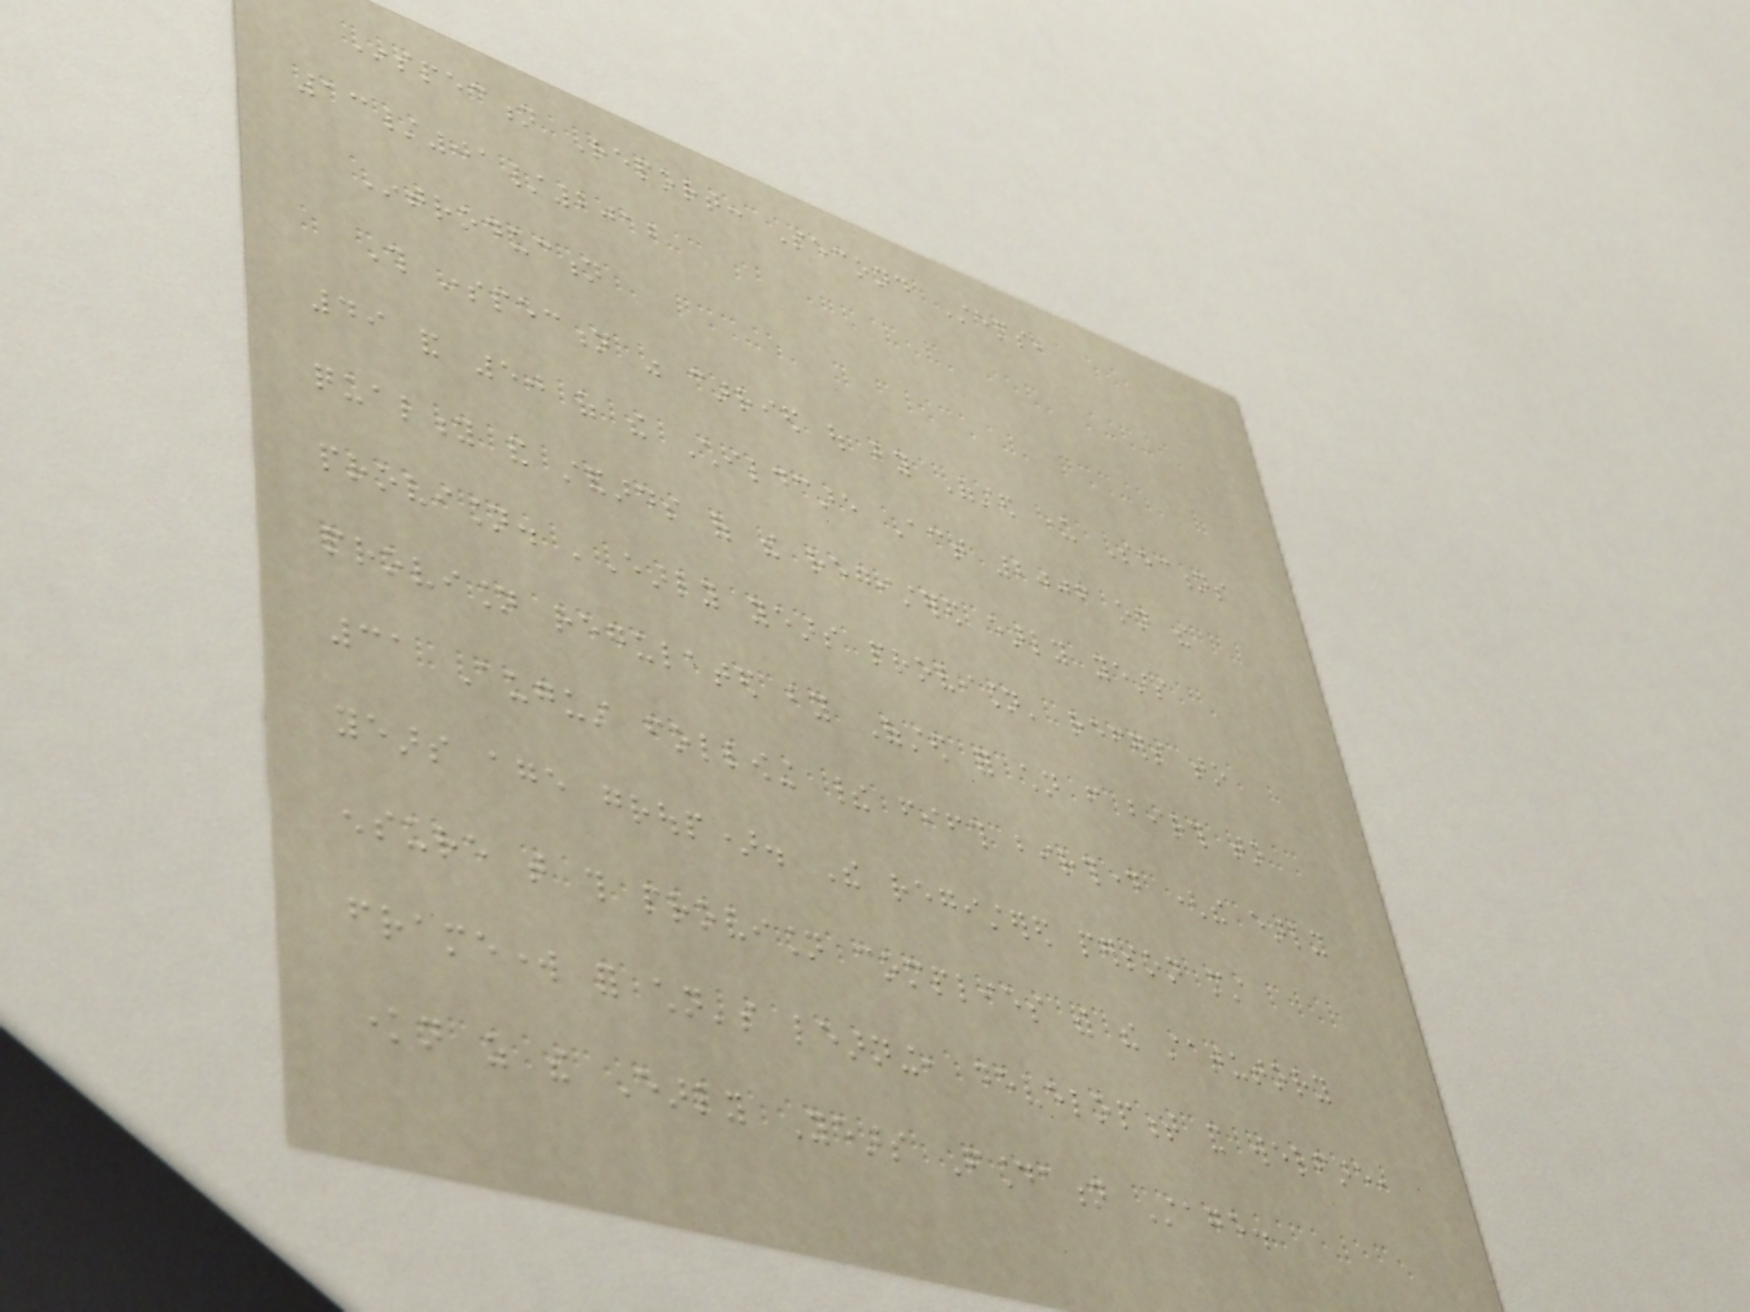Inspection Report: Second Steps,
13/01/2012
Introduction
This inspection was carried out by Ofsted under Sections
49 and 50 of the Childcare Act 2006 on the
quality and standards of the registered early years
provision. 'Early years provision' refers to
provision regulated by Ofsted for children from birth to
31 August following their fifth birthday (the early
years age group). The registered person must
ensure that this provision complies with the statutory
framework for children's learning, development and welfare,
known as the Early Years Foundation Stage.
